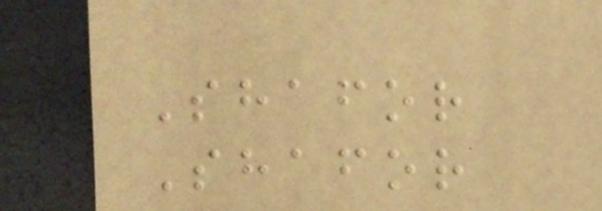Shafor
Shafor
